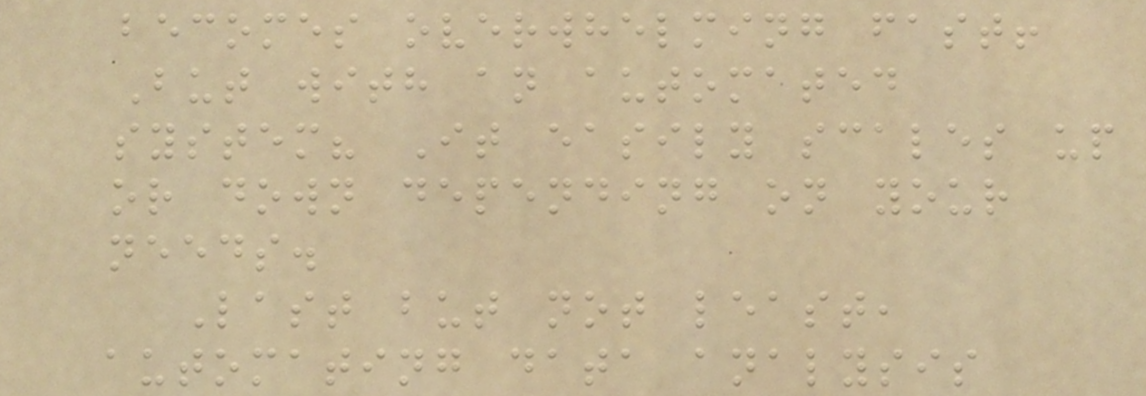becomes overwhelming fast!
But with an automated
system? It easily scales up
or down depending on your
needs.
Last but not least,
automating data analysis
